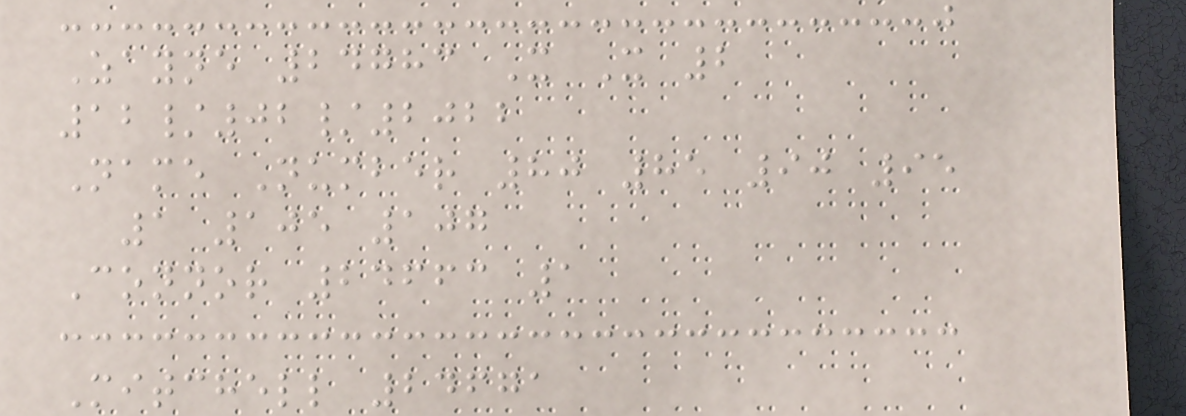Zayne 24783 X X 2
12/02/2022
Name Number 80 85 90 95
1 105 107
Connor 24663 1
Mitchell 24671
